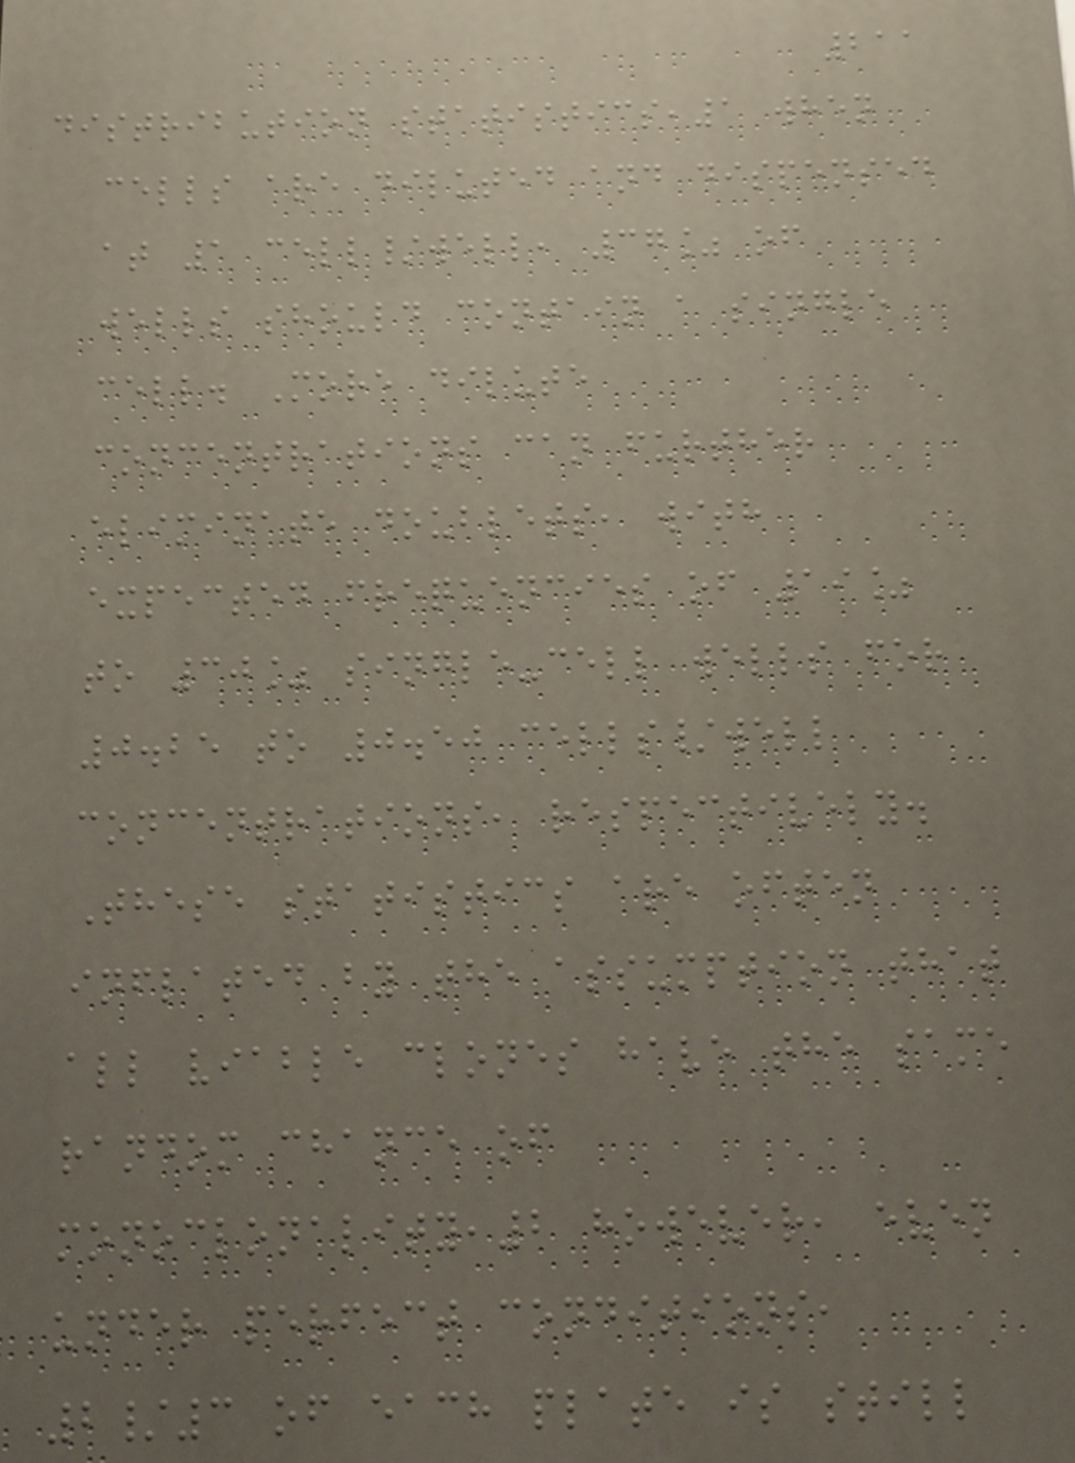211
distribution statistics,1 when
cells are diluted and dispensed
at 1 cell/well, 37% of
wells should contain a single
cell. More dilute
concentrations can further
eliminate doublets, with
expected frequencies of 19%
to 30% single-cell wells for
0.25 to 0.50 cells/well
concentrations, respectively.
These statistics are often
inflated by the assumption that
all viable clones have the same
random chance of
monoclonality,2 however, even
under perfect conditions,
2/3 of each plate is still
